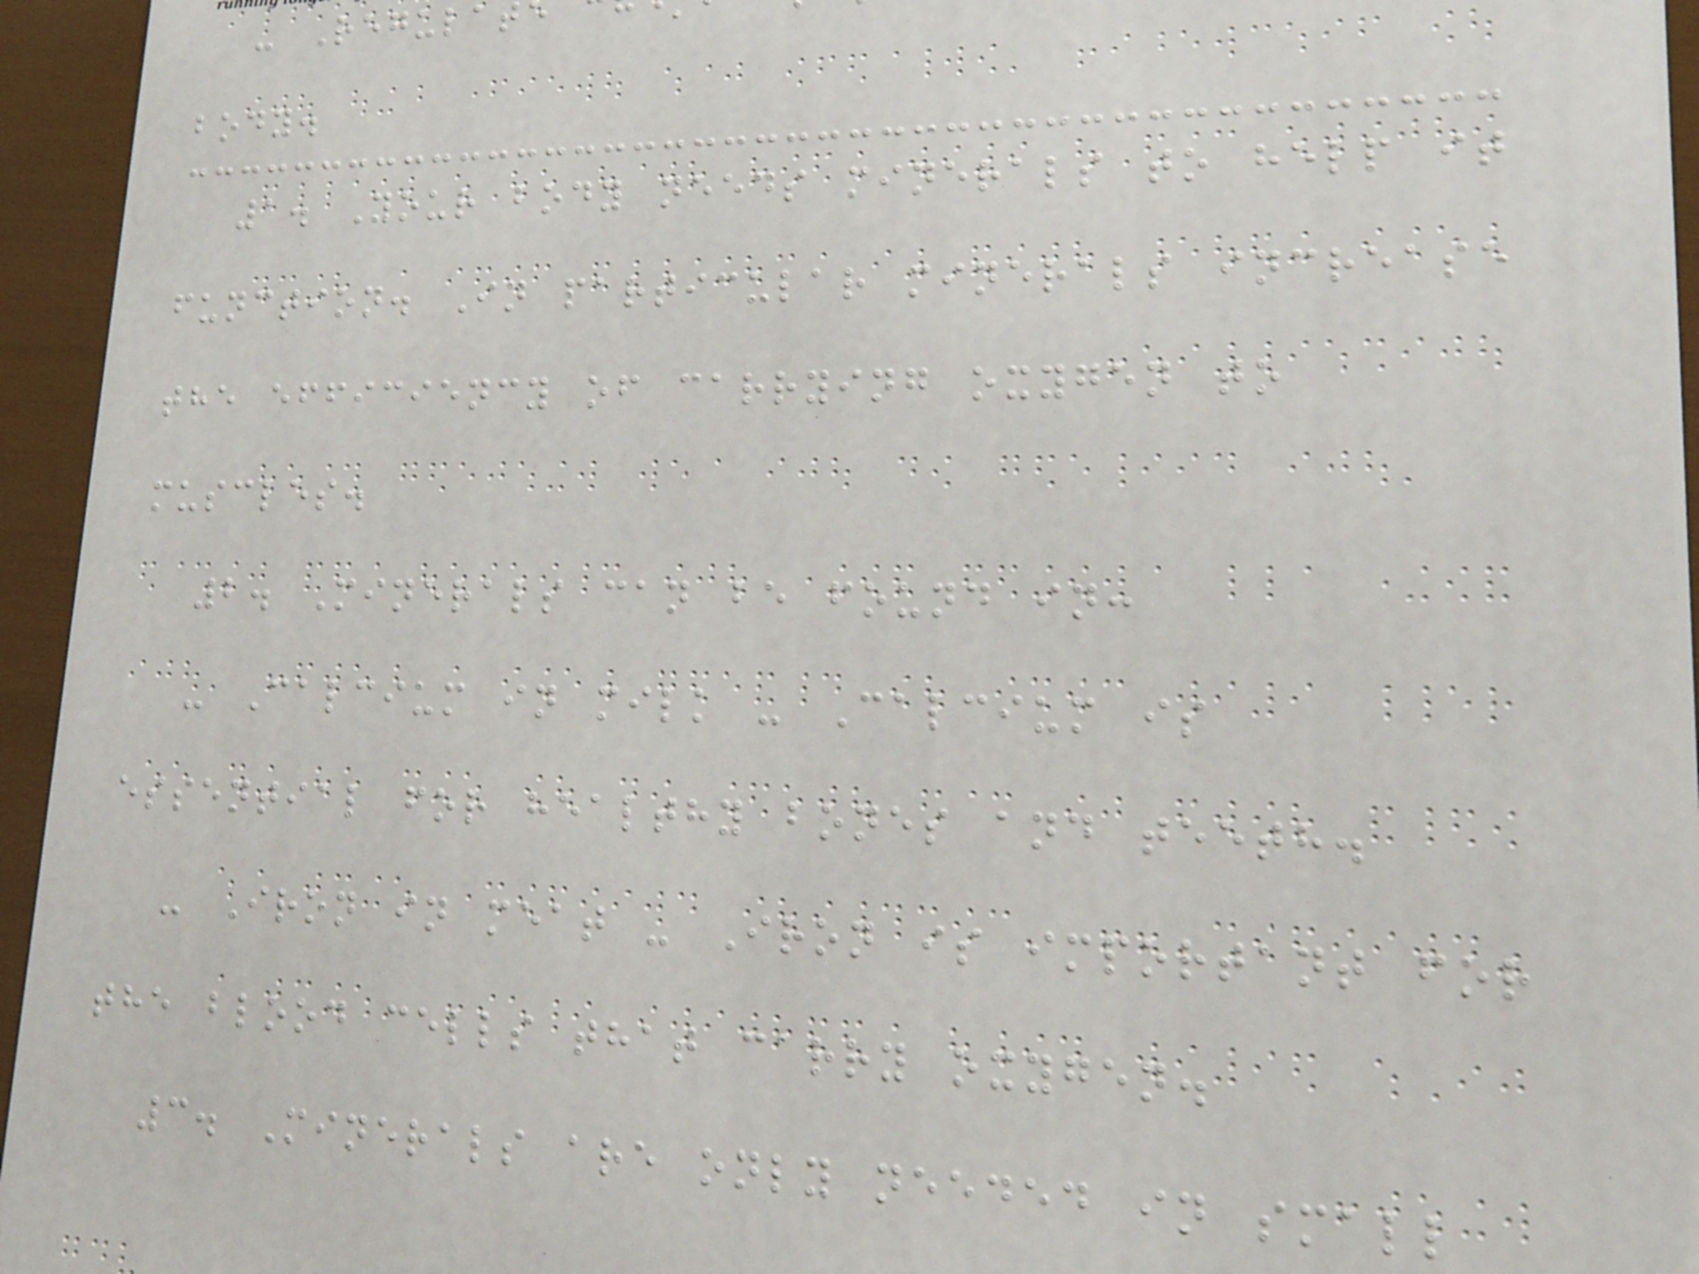- Regulat
body.
1. Your body needs minerals to help it
function. In particular minerals increase
the efficiency of carrying oxygen to
muscles.
2. Minerals can be found in:
- Calcium in milk - Calcium is
essential for healthy bones and teeth.
- Iron in meat - Iron is important for
the blood cells that carry oxygen.
3. Minerals are only needed in small
